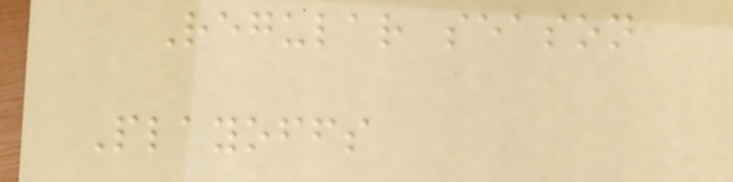Regular season
Playoffs
